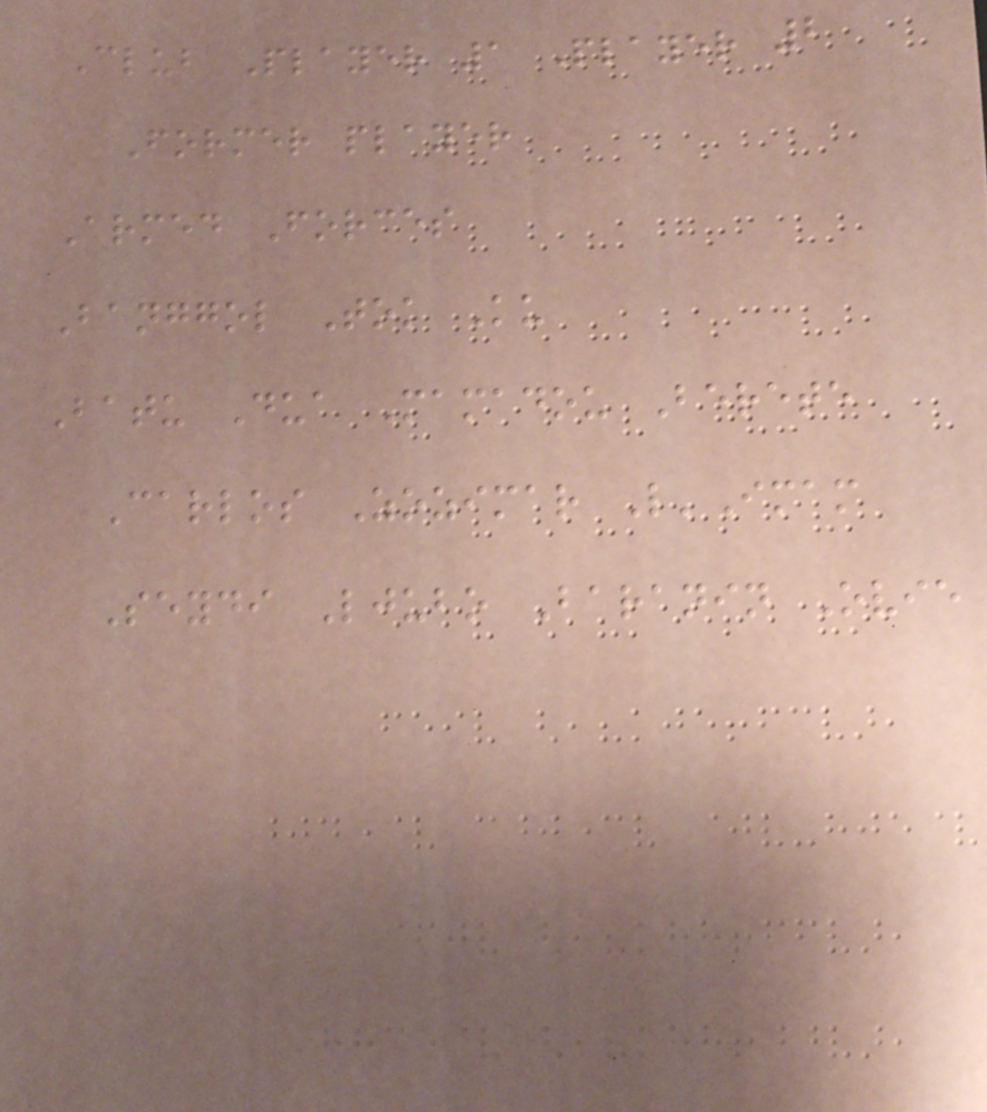Club Player 1 Player 2
Former player
Armed Forces
Banggol Tok Ku
Batu Dua Mamadou Berete
Carlos Zozimar L'Imam
Seydi Ljubo Baranin Ovie
